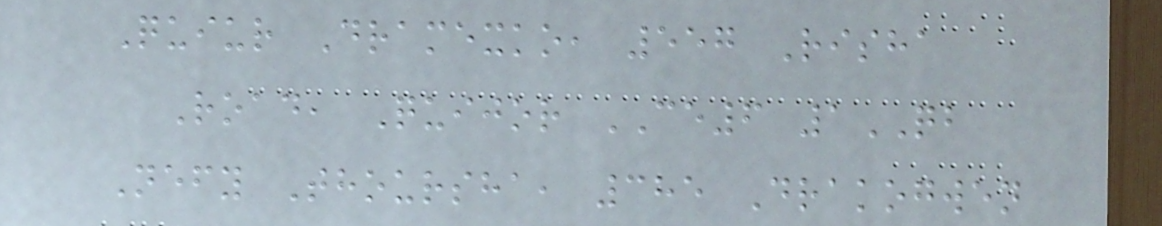Quiur Dramexko, 557 Risha
Road, Quijor CE6 1QB
Nefy Thoursha, 385 Drakogwen
